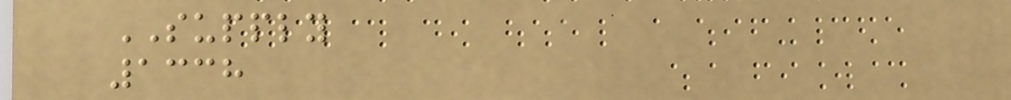SUPPLY
1338
